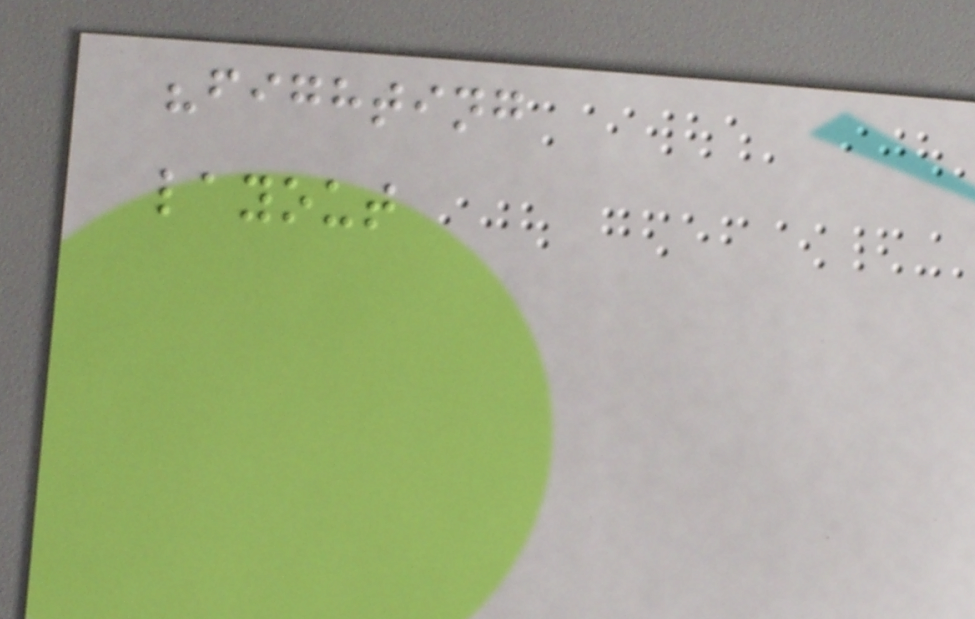"fighting
layout
